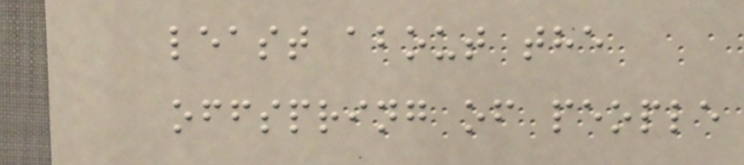least about the
offspring of people
